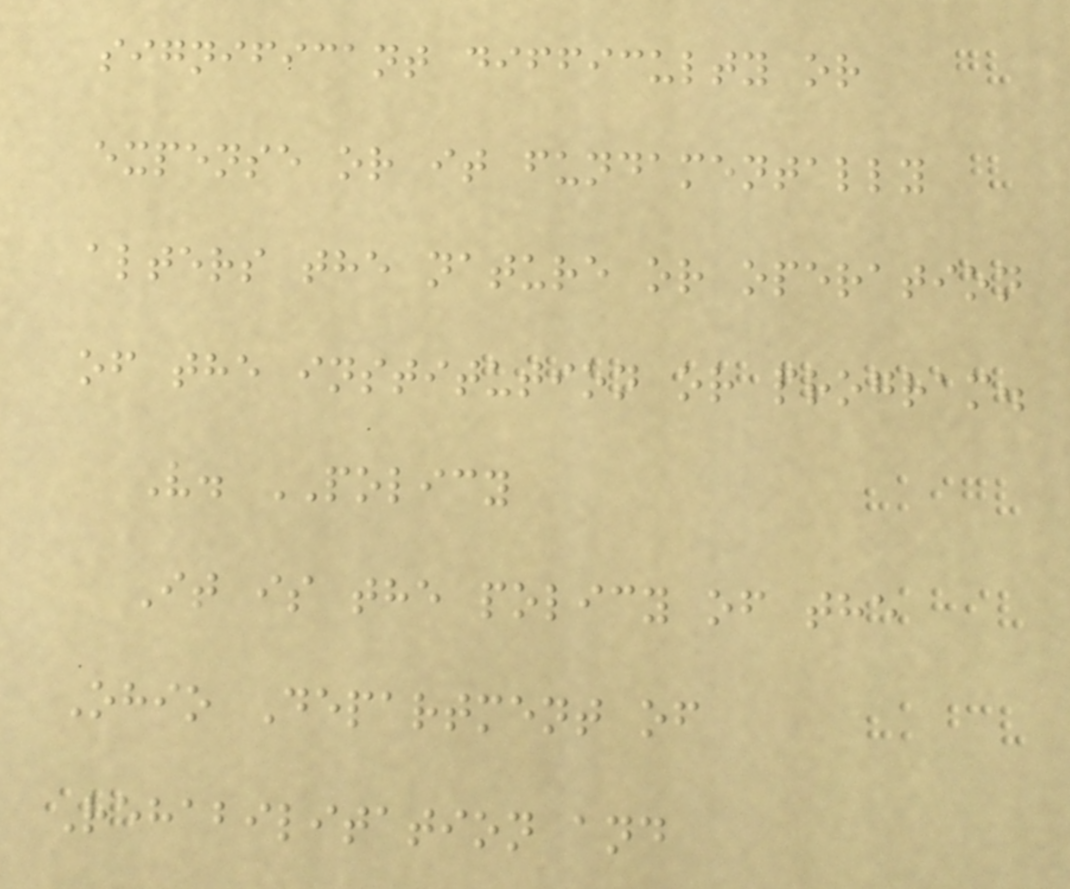significant difficulty or
expense or it fundamentally
alters the nature or operation
of the institution or program.
V. POLICY
It is the policy of the
Ohio Department of
Rehabilitation and
